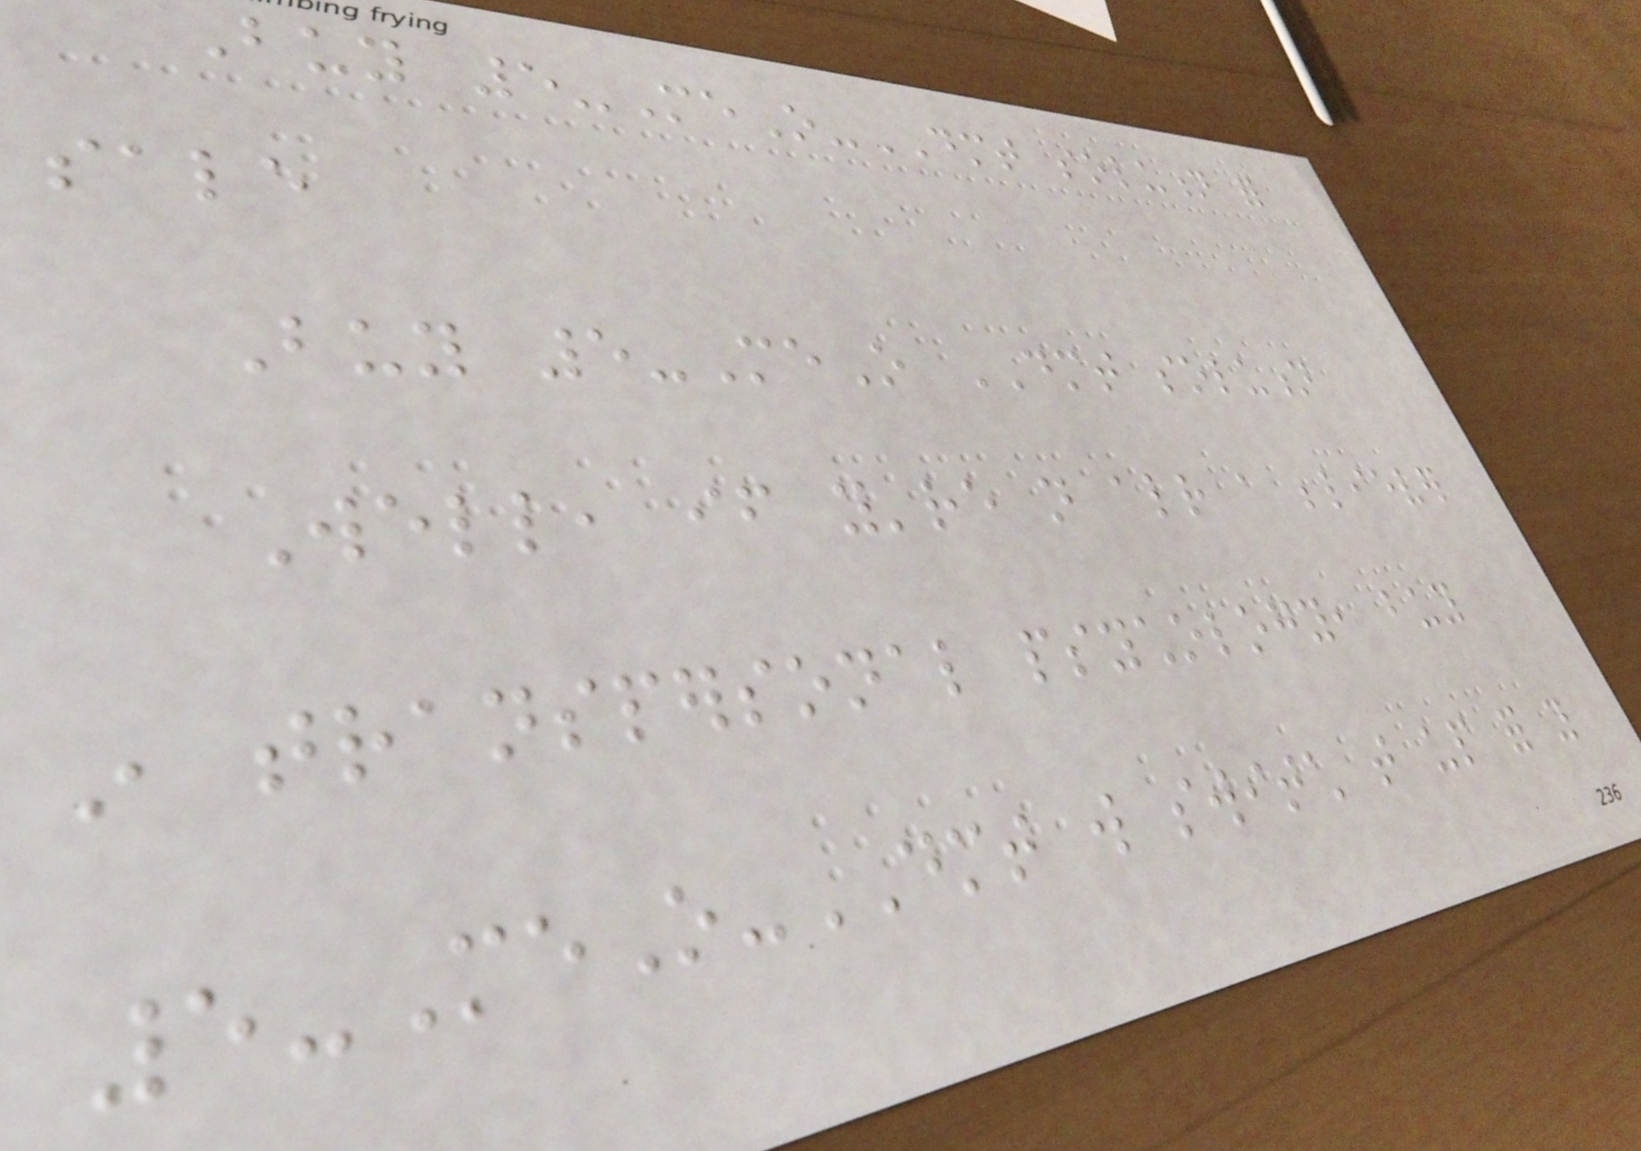Buy 5-MeO-DMT solution for
sale
Buy 5-MeO DMT solution
Well, if you're not already a believer
in transpersonal psychology, buy
5-MeO-DMT will switch that up for you
